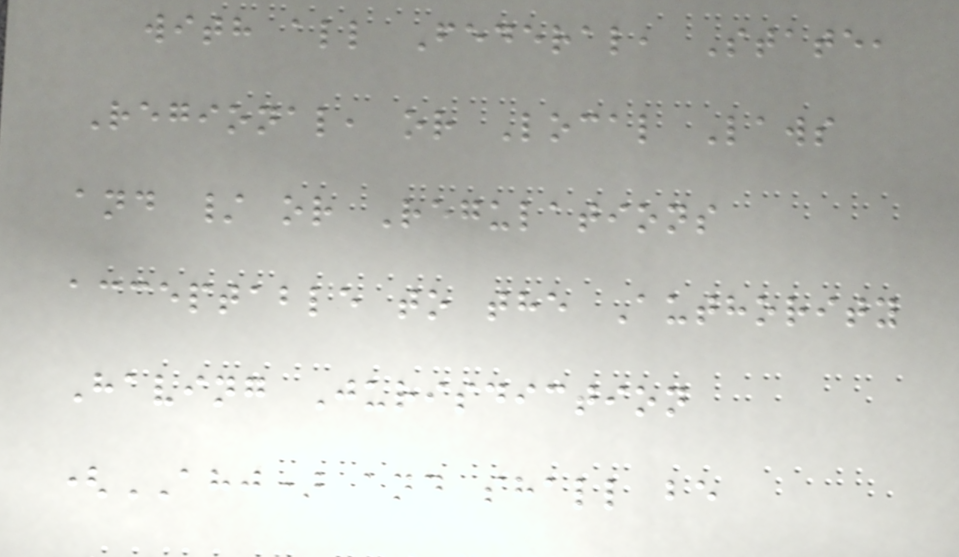with all Federal, State,
Regional, or Local Laws
and / or Regulations
acceptable to the Authority
Having Jurisdiction
(AHJ) and shall be
